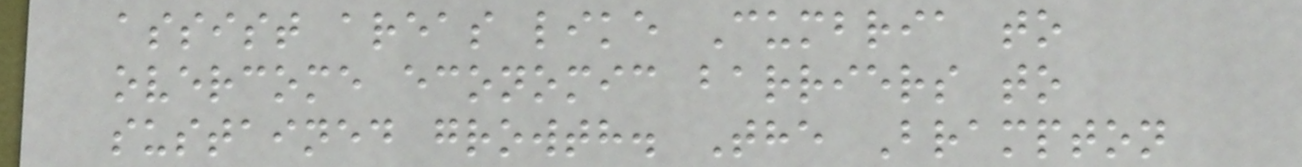assist areas like Cumbria to
overcome economic barriers to
sustained growth. The Brampton
